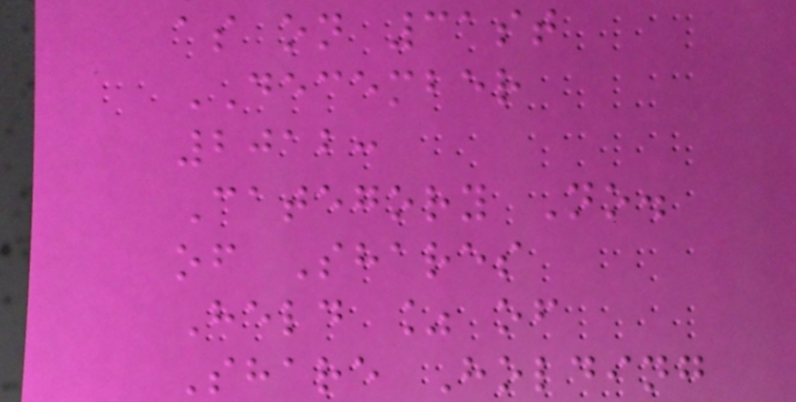as on 31st
DECEMBER
2012:
Category No.
of Shares
Held % of
Share Holding
